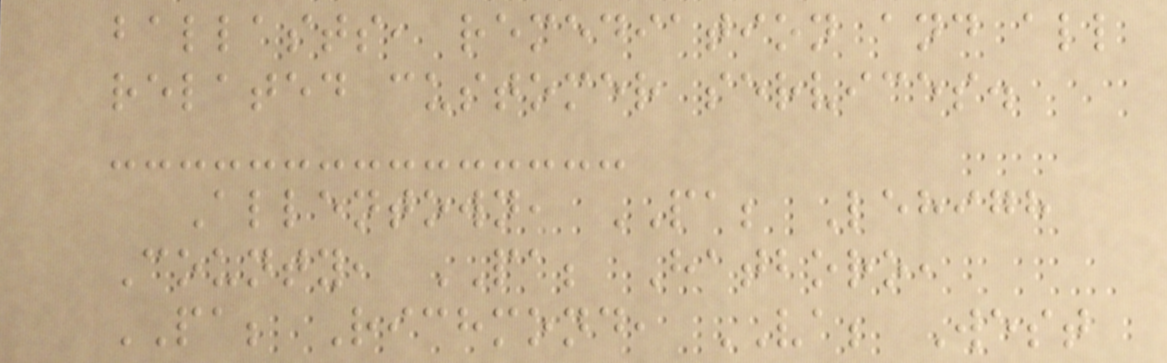ballasts, remediation and all
related customer services.
Allentown, PA; Lehigh
County, PA; Hatboro,
PA; Richmond, VA; West
